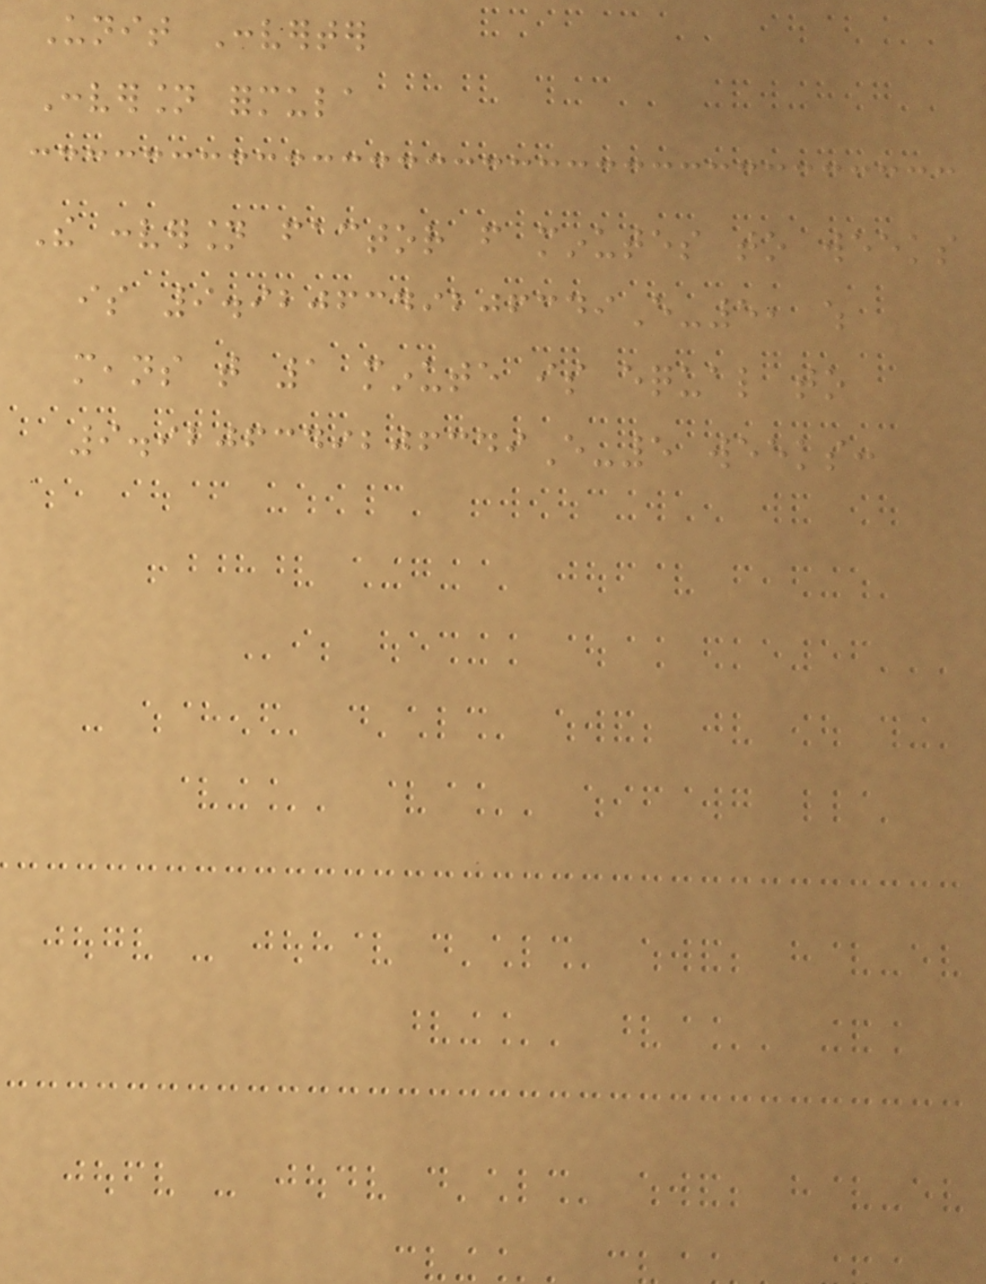Unit Converter
Conversion formula
The conversion factor from minutes to weeks
is 9.9206349206349E-5, which
means that 1 minute is equal to
9.9206349206349E-5 weeks:
